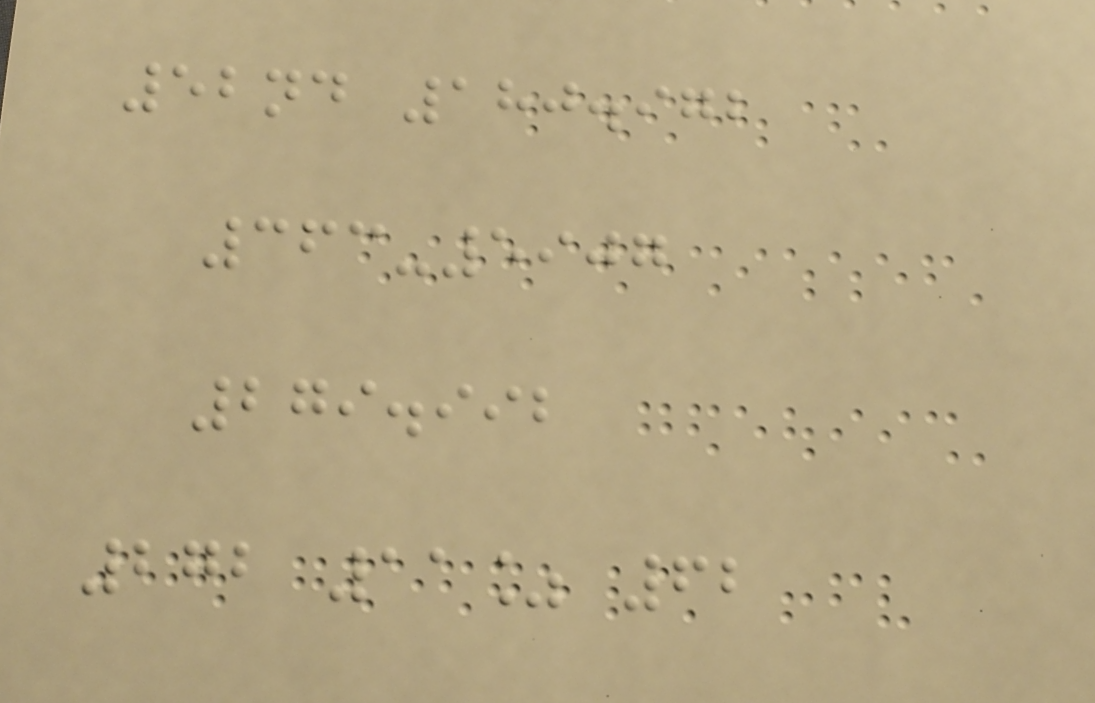52nd 180.972
363-5907
279.992
272 11% 62
